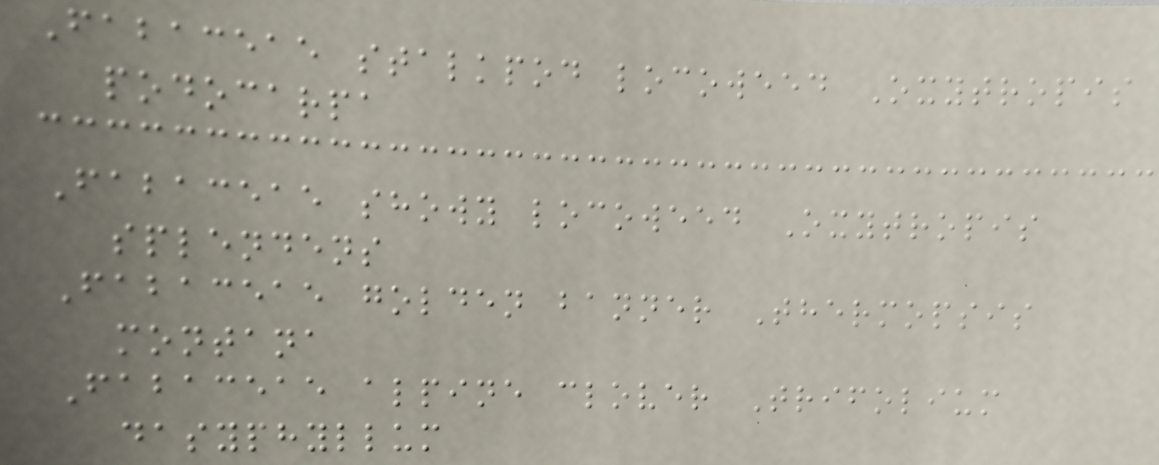Fabaceae stalkpod locoweed Oxytropis
podocarpa
Fabaceae showy locoweed Oxytropis
splendens
Fabaceae golden banner Thermopsis
montana
Fabaceae alpine clover Trifolium
dasyphyllum
